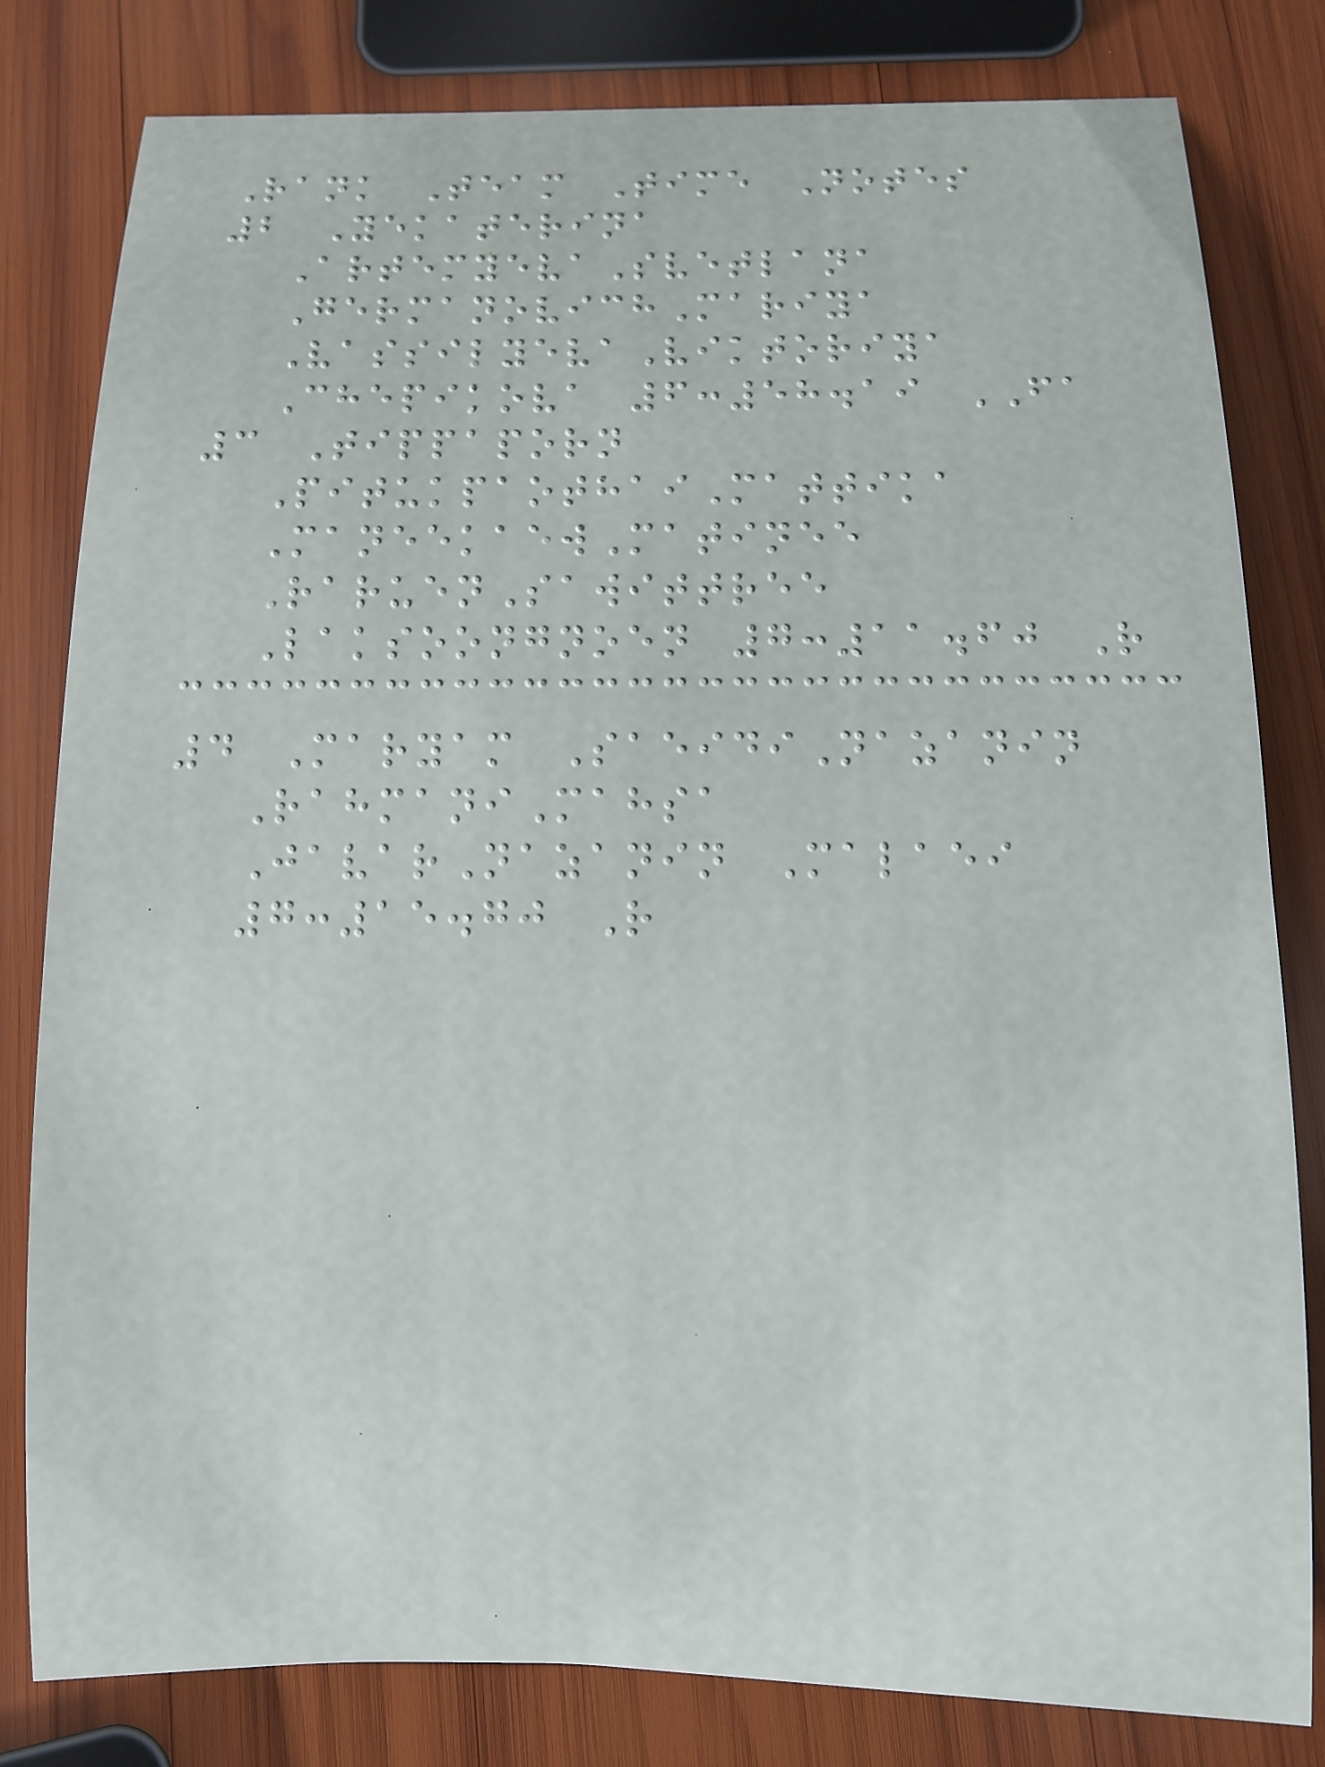Rank Team Time Notes
2 Yekaterina
ArtemyevaSvetlana
GermanovichMariya
VassilyevaViktoriya
Chepikova 6:58.19 FA
3 Tippaporn
PitukpaothaiMattika
ManeekaewMatinee
RaruenSawittree
Laksoongnoen 7:11.60 R
4 Maryam SaeidiNazanin
RahmaniMahsa
JavarNazanin Malaei
7:15.70 R
